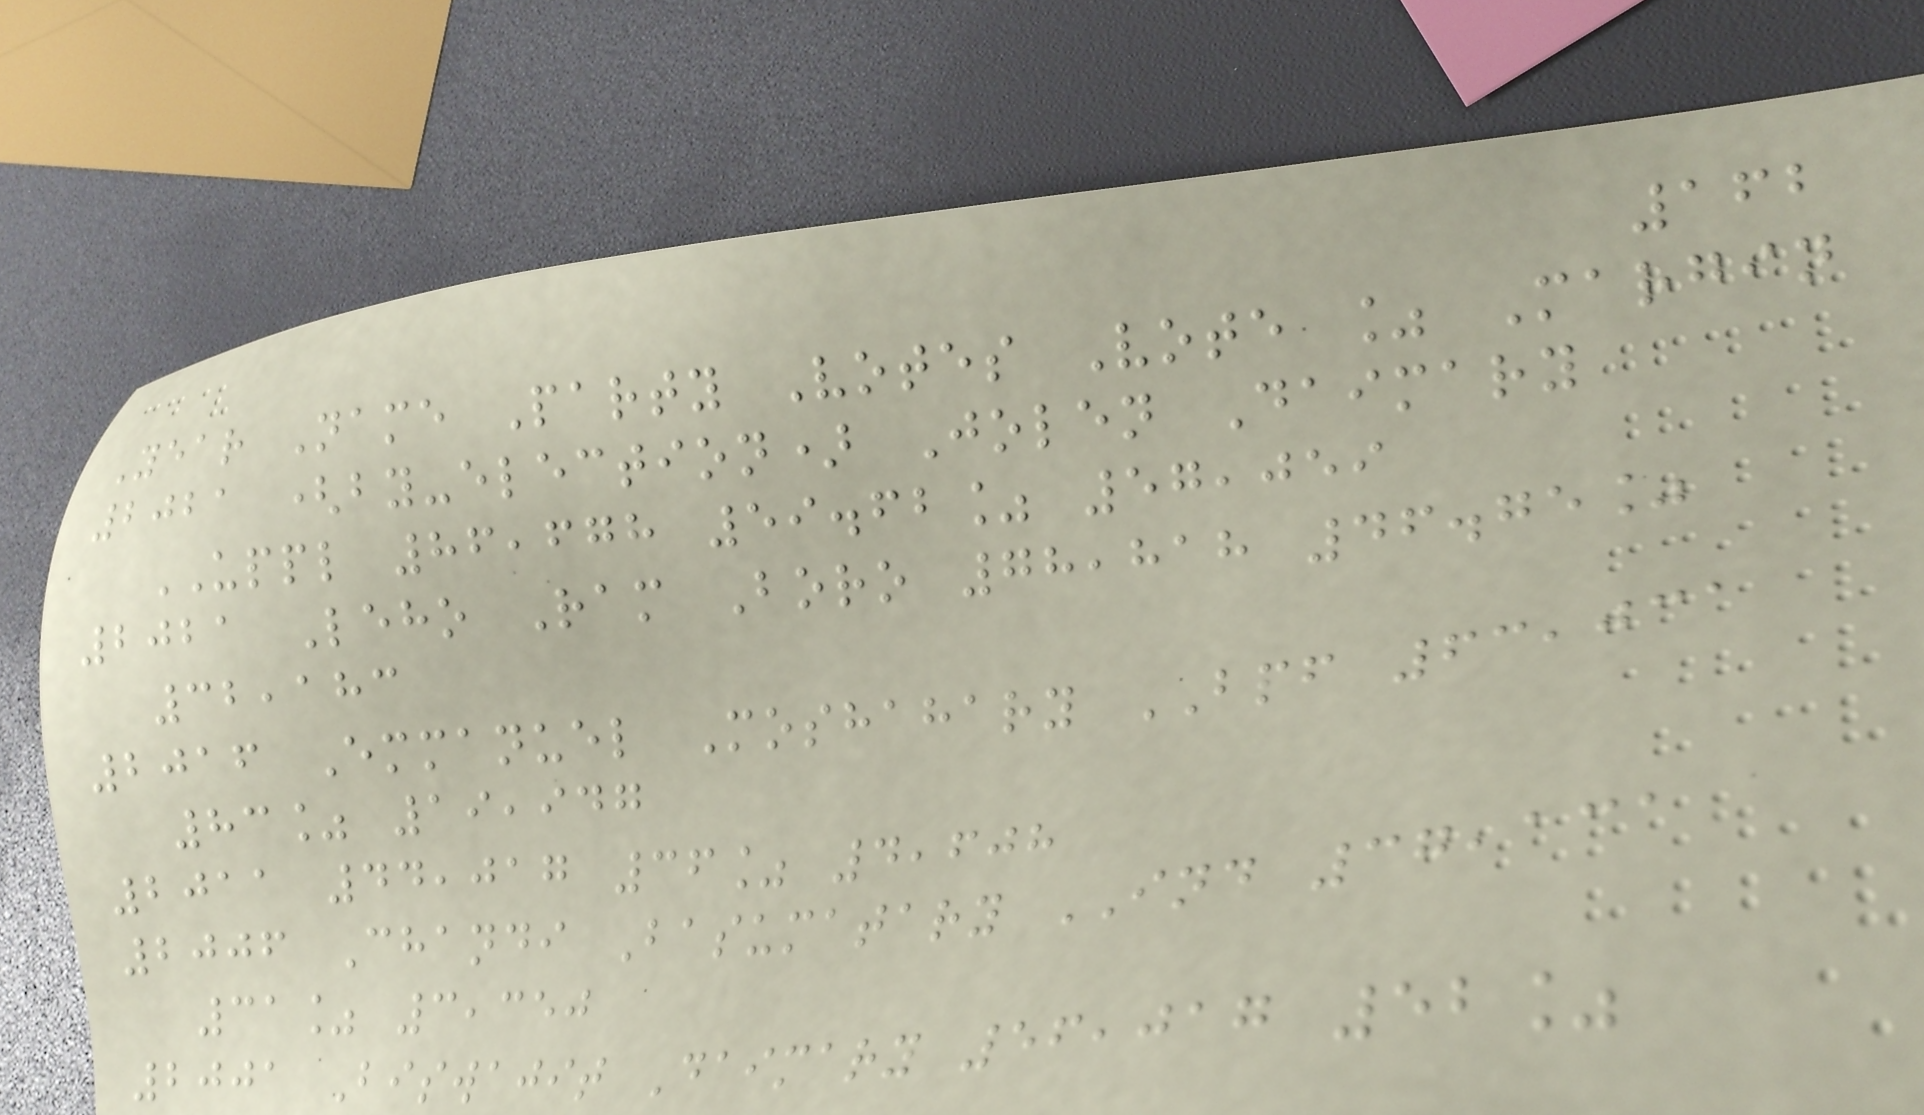162
Year Name Party Votes Vote % Margin
2021 (by-election) Jolen Daimary
UPPL 86,678 59.62% 57,059
2021 Leho Ram Boro 78,818 46.75%
32,183
2016 Emmanuel Moshahary BPF 63,031
83% 19,947
2011 44,017 36% 4,608
2006 Chandi Basumatary IND 37,131
31% 3,350
2001 Biswajit Daimary 56,017 52%
